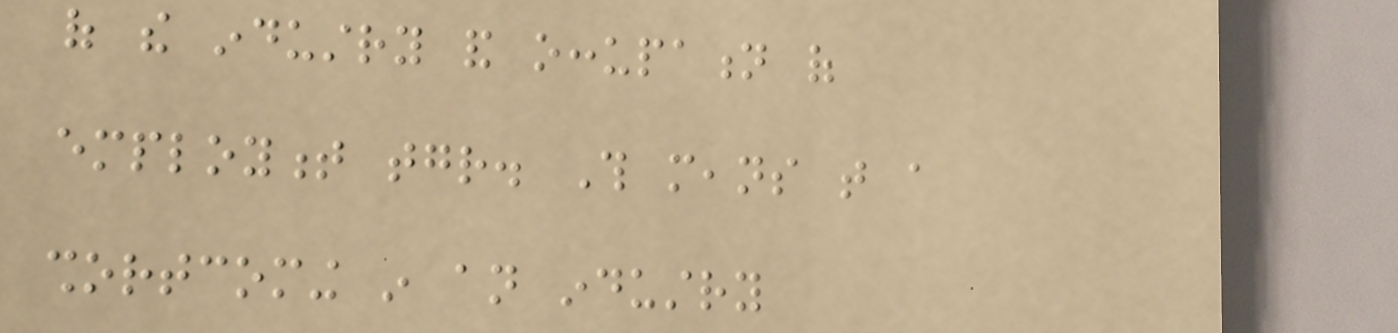of the industry and occupation of
employment together. This means that a
shortcoming in an industry
